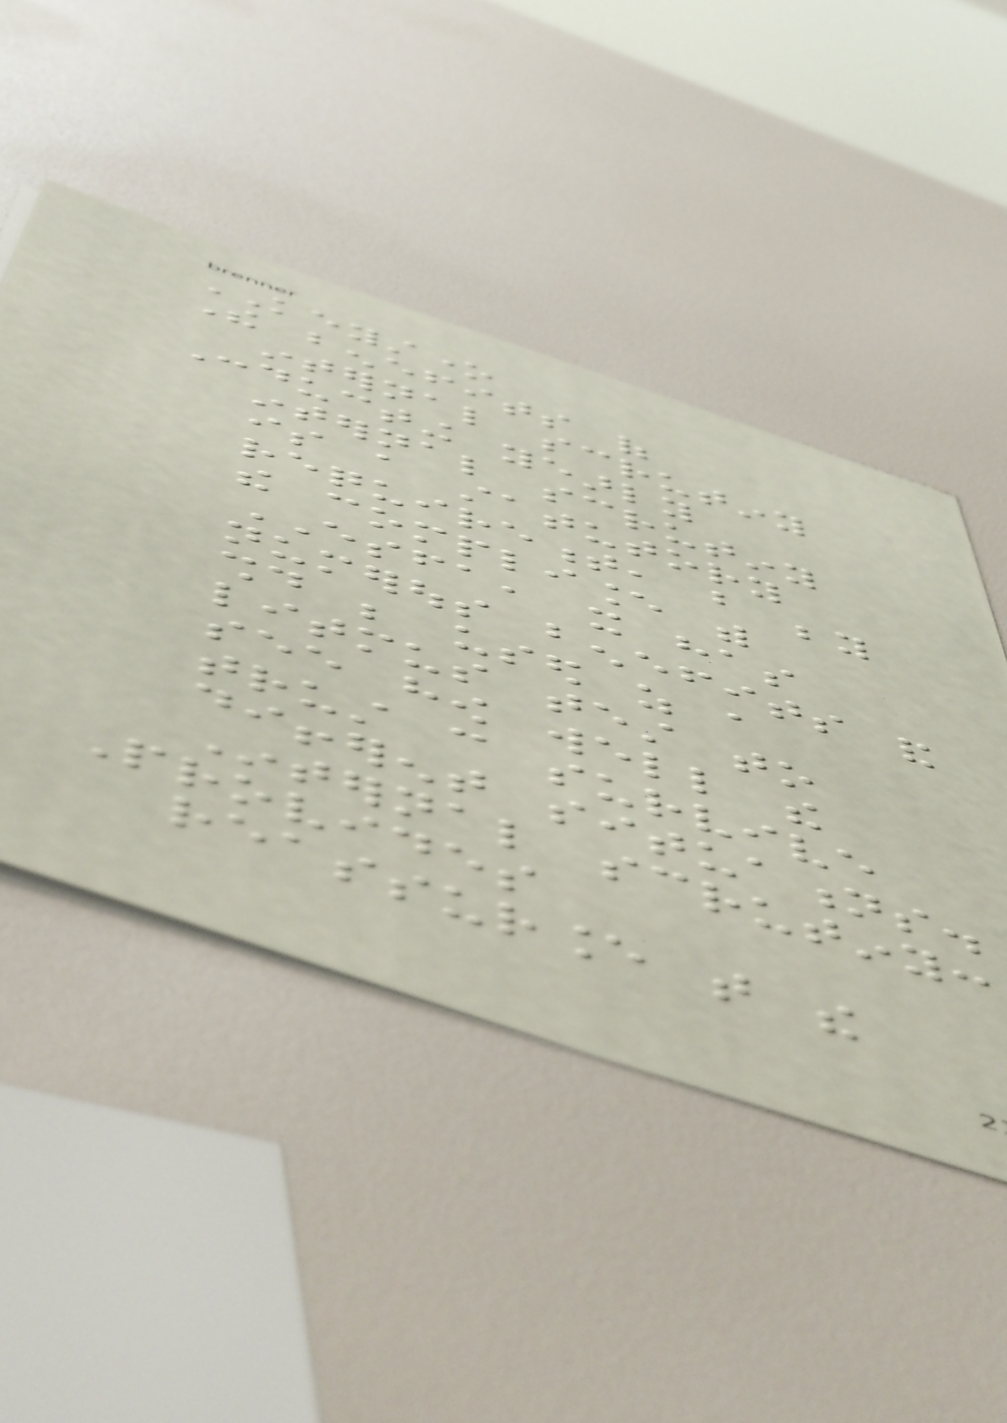KEYSTONE
The benefits of
internal scrutiny
Conducting yearly
internal scrutiny
is a statutory
requirement, but beyond
the compliance with
ESFA, it has
numerous benefits and
should be used as a
litmus test to
see how well the
trust can survive
different situations.
Internal scrutiny:
Provides
reassurance that the
